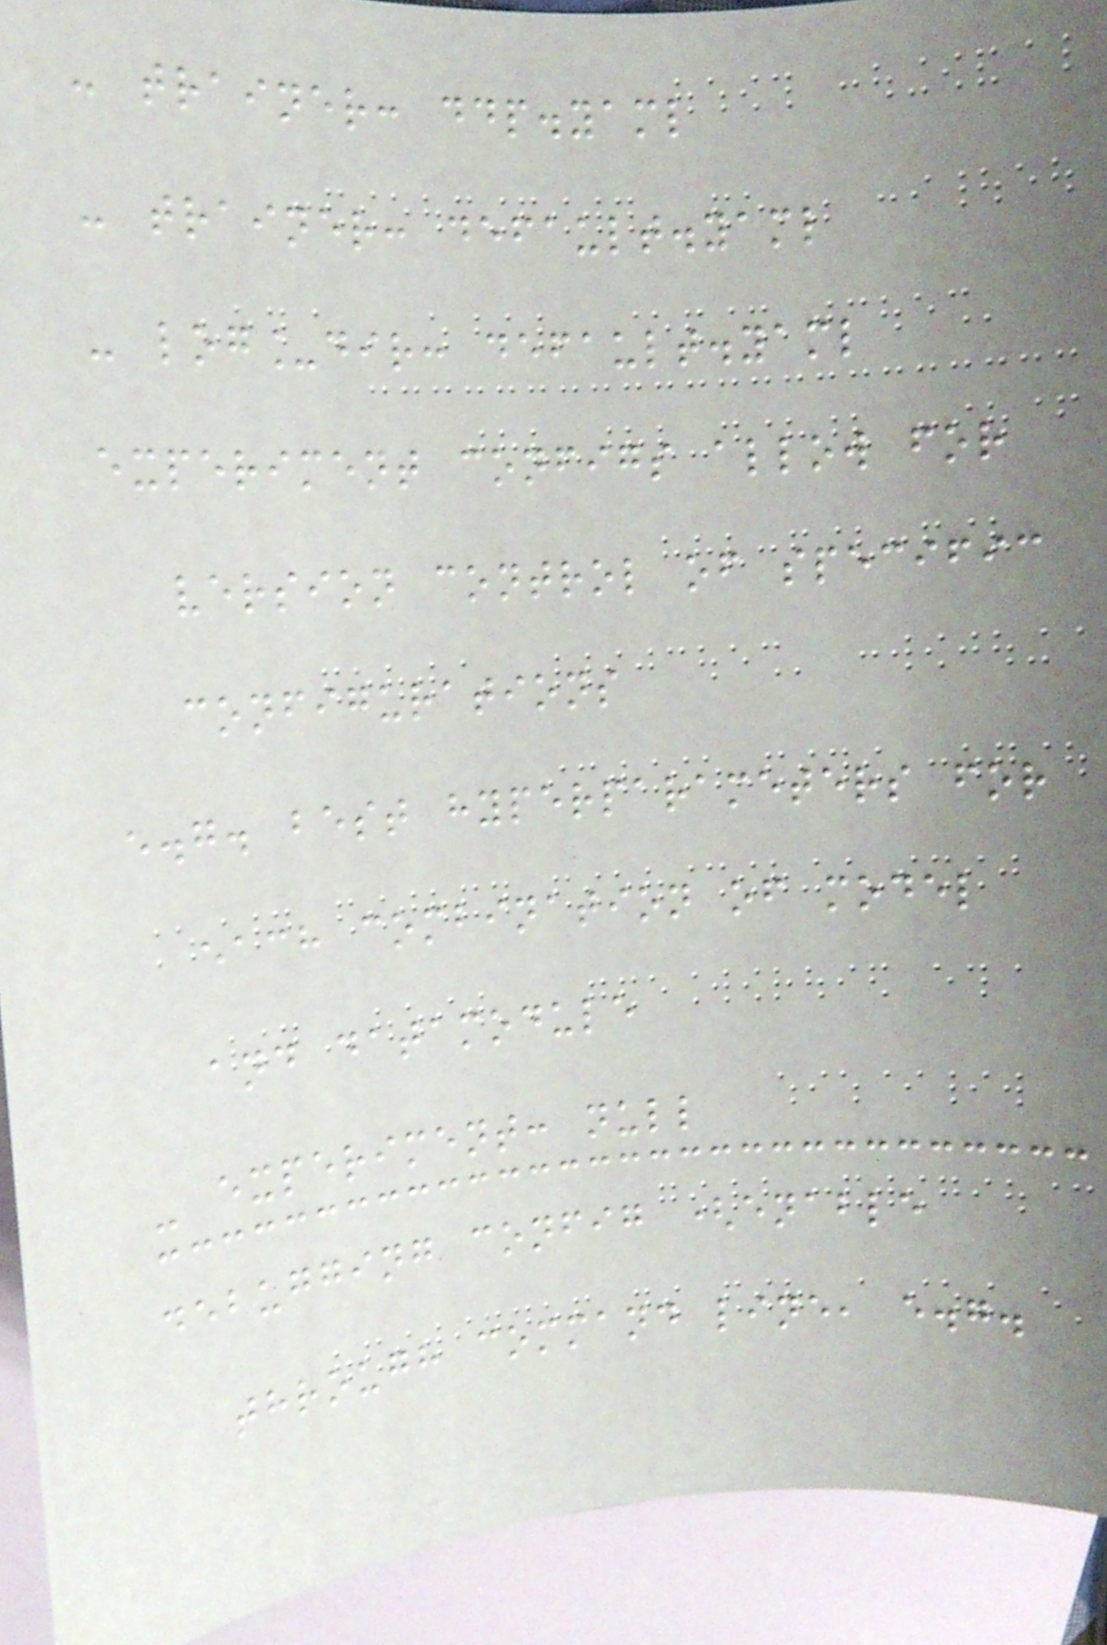- trainer: ddp.yaml
- trainer: default.yaml
- log_dir: default.yaml
experiment configs allow for
version control of specific
configurations
e.g. best hyperparameters for
each combination of model
and datamodule
- experiment: null
debugging config (enable
through command line, e.g.
